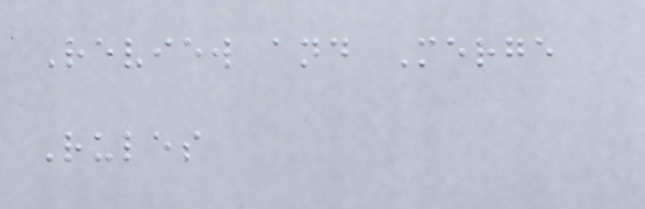Review and Merge
Rules
